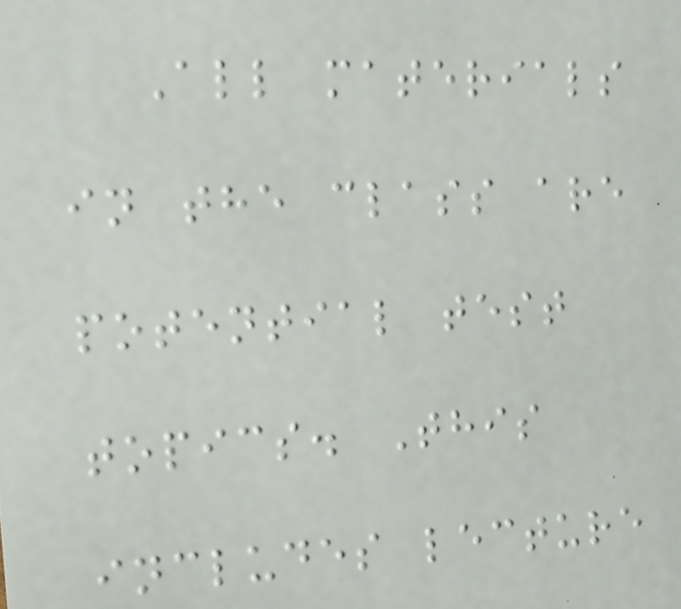All materials
in the class are
potential test
topics. This
includes lecture
